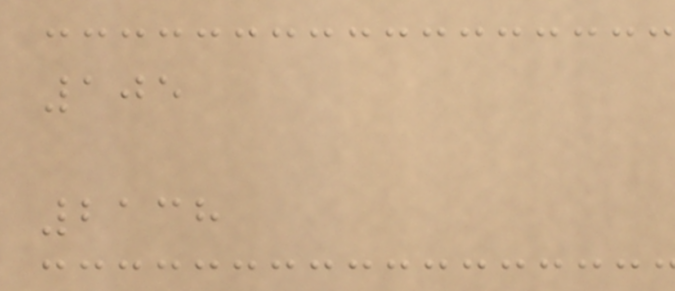105
2138
